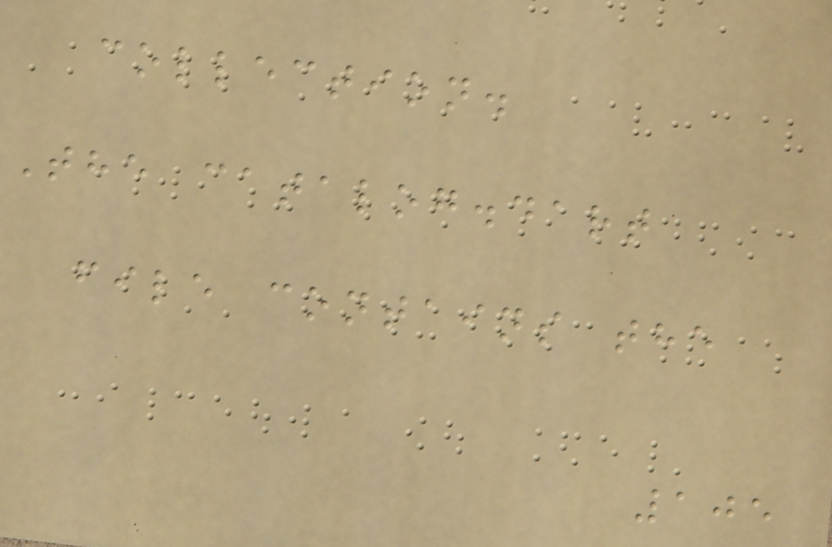collection.
The catalog.dart
file contains the
105
